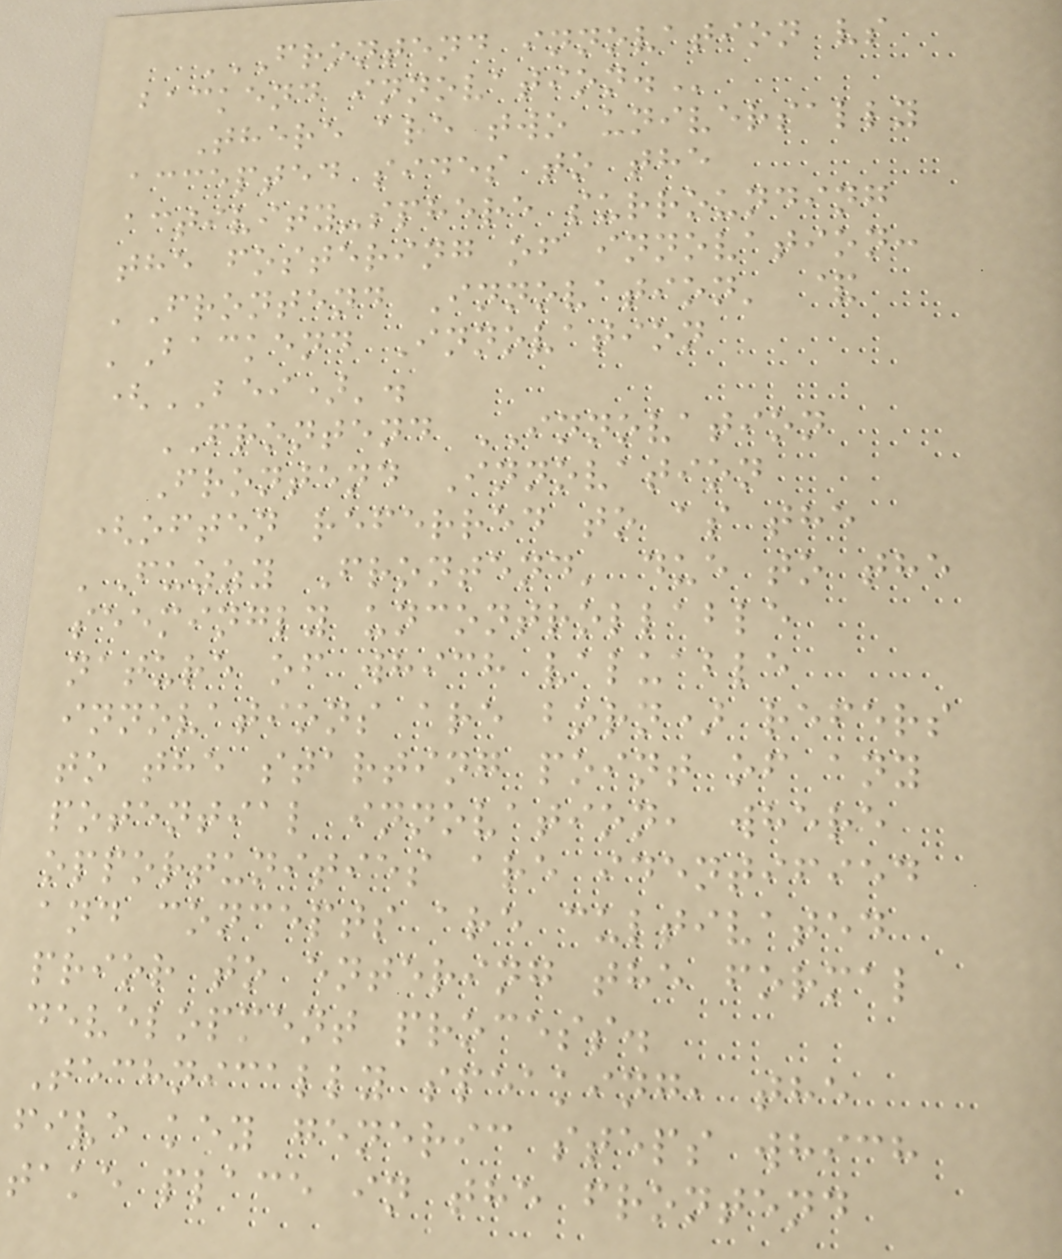FRONTEND INNOVATION VS
BACKEND INNOVATION.
There are two universally
accepted sides to the
activity-sphere surrounding
the fostering of innovation:
'Frontend Innovation' &
'Backend Innovation
(BEI)'.
FRONTEND INNOVATION
Frontend Innovation
(often referred to as the
'Fuzzy Frontend' due to the
seemingly uncontrollable
nature of which valuable
innovations are born) refers
to the starting point of any
potential innovation, where
opportunities are identified
and concepts are cultivated
prior to entering the formal
development process.
Technically speaking, the
five key generic steps which
take place in the frontend
